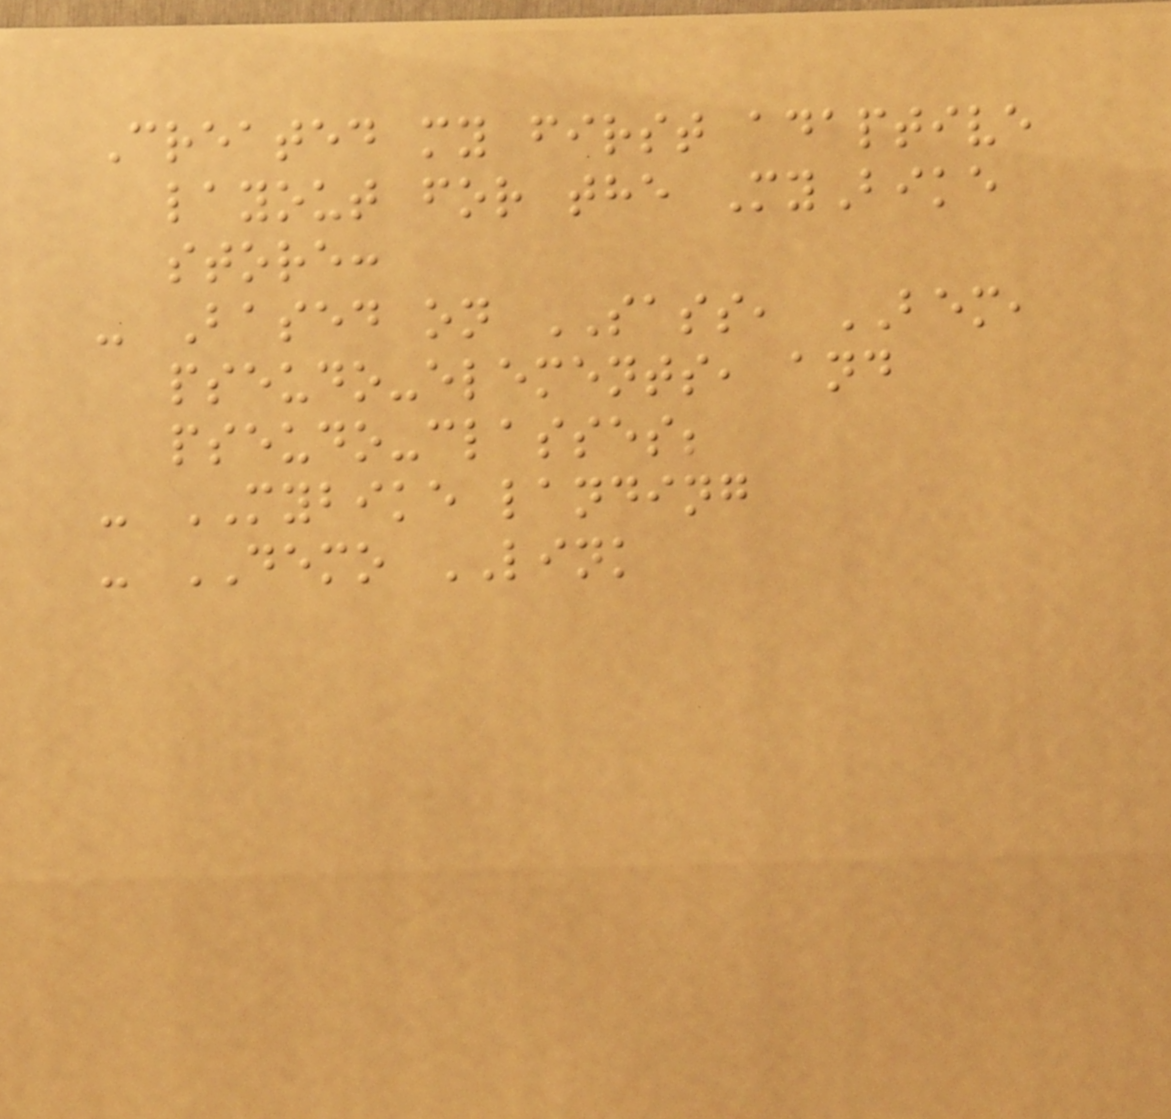Created my first adaptive
layout for the MyBike
store:
- Based on SASS, BEM,
pseudo-elements, and
pseudo-classes;
- MYBIKE landing
- DEMO LINK
